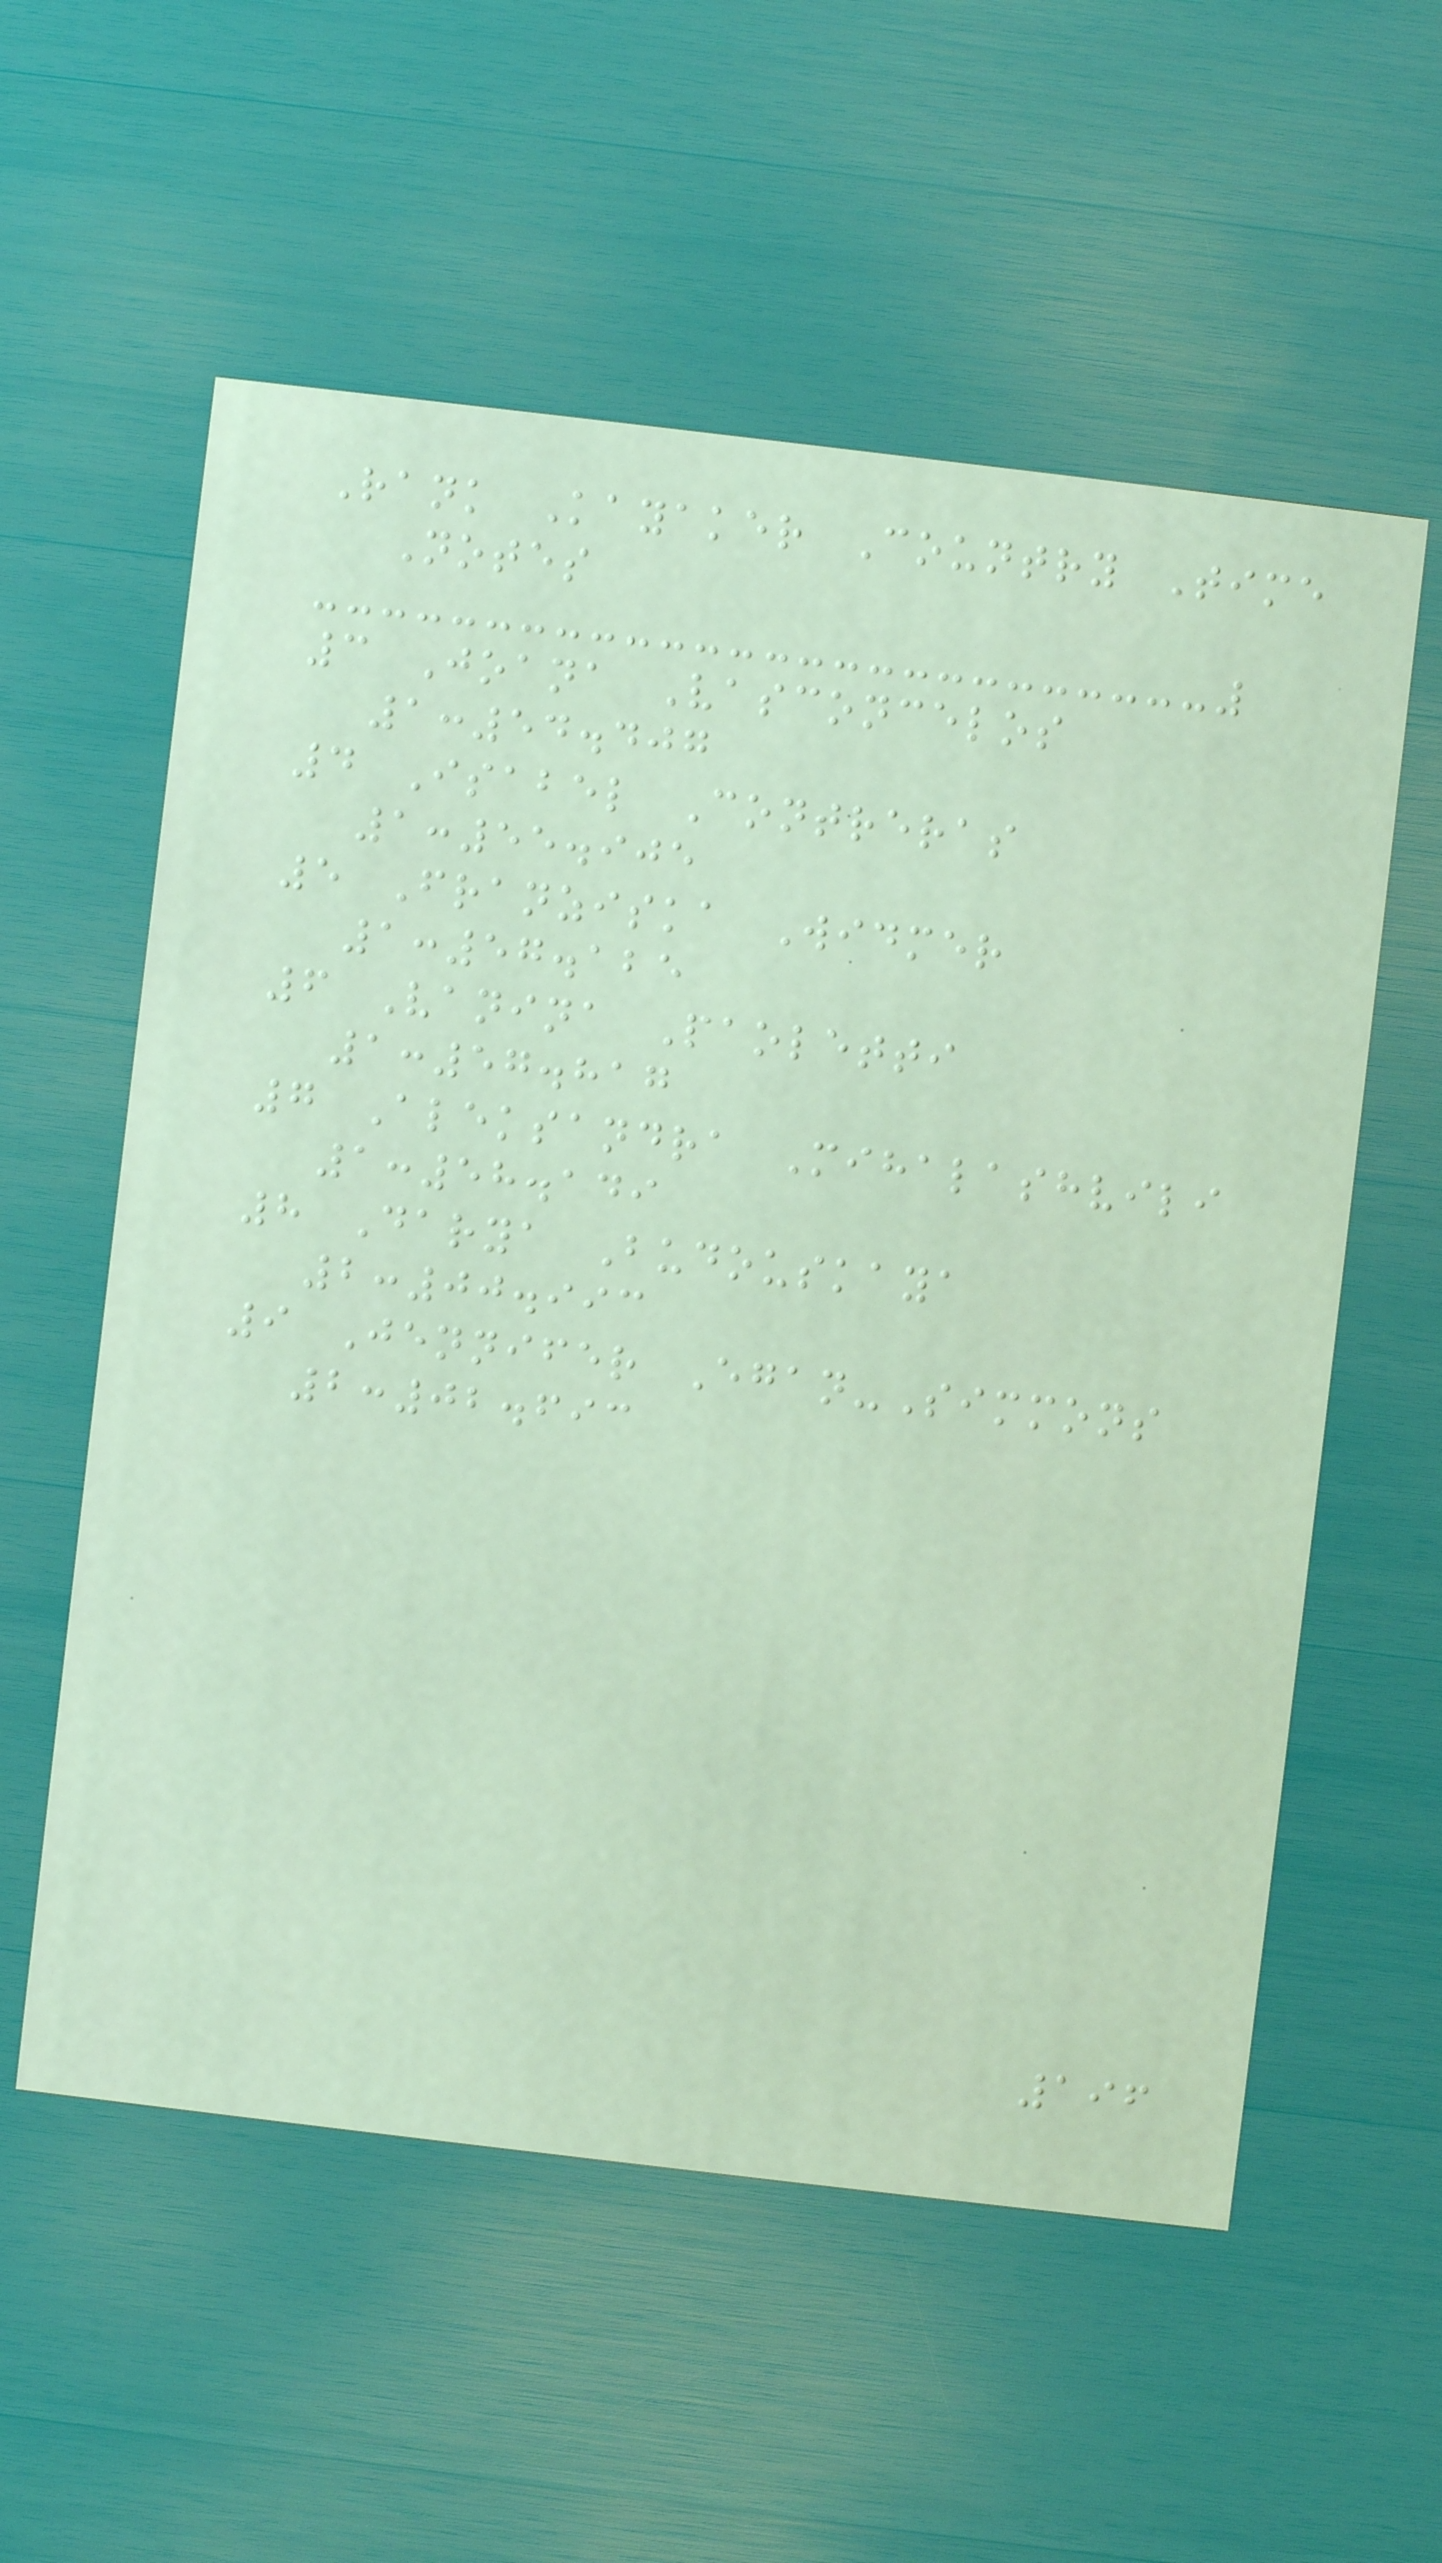Rank Kayaker Country Time
Notes
3 Joana Vasconcelos
1:54.407
4 Isabel Contreras
1:55.905
5 Franziska Widmer
1:57.125
6 Vanina Paoletti
1:57.817
7 Aleksandra Mihalashvili
1:58.149
8 Darya Budouskaya
2:00.993
9 Jennifer Egan-Simmons
2:02.693
196
